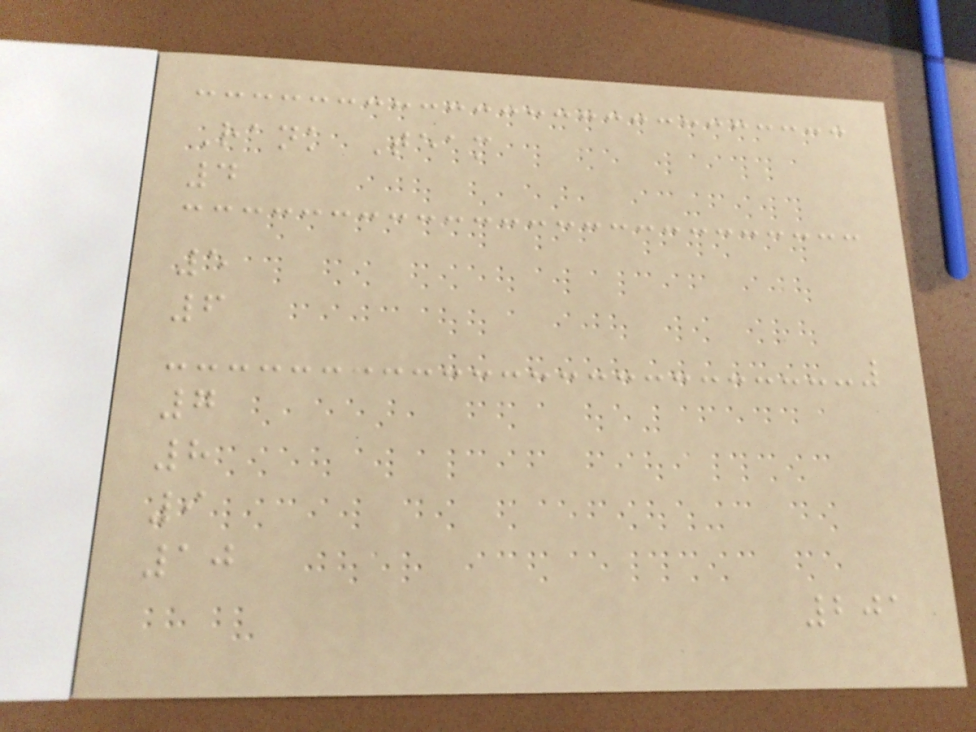Rank Team
4
5
6
7
8
9
10
201
